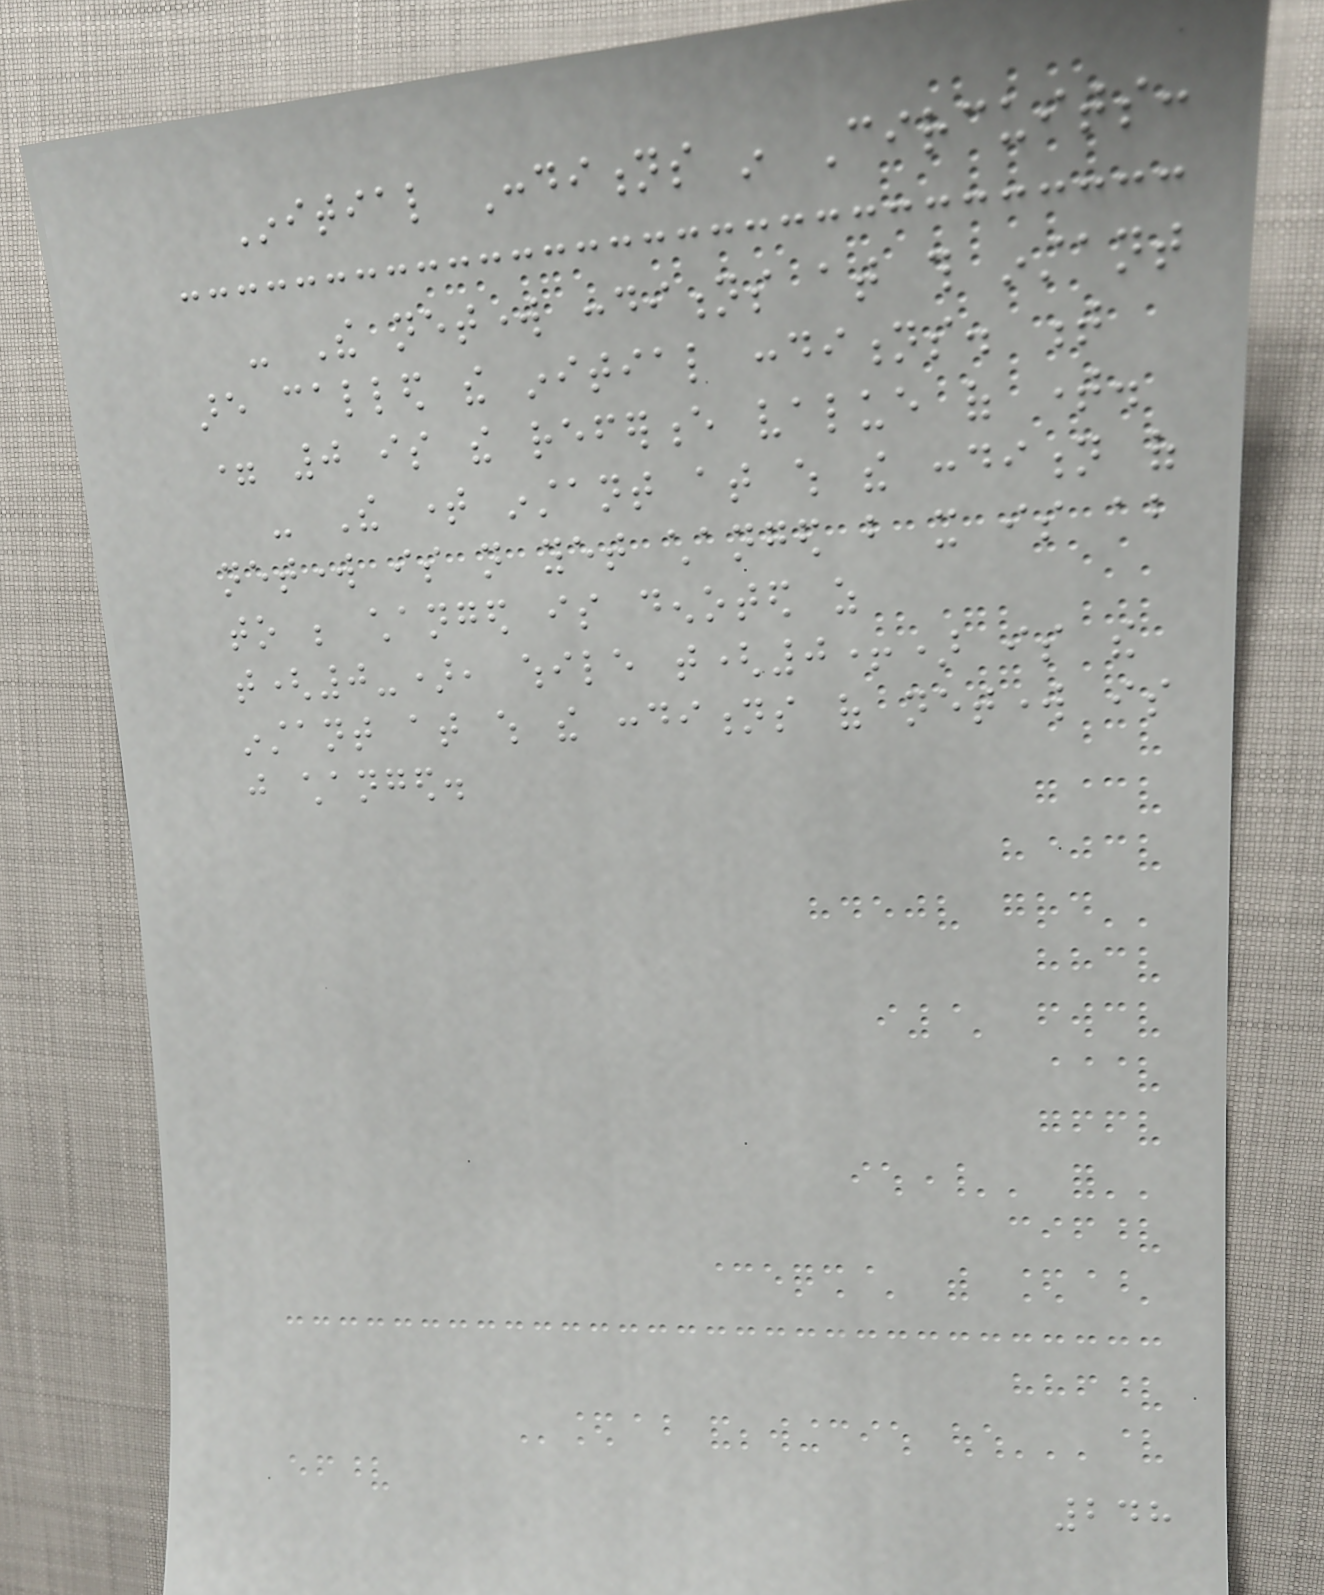Initial Conditions in Circuits:
- The network conditions at this instant
are called the initial conditions. t
= 0 is the reference value of time.
- The time instant at which the condition of
network is not yet changed but it is about
to be changed is denoted as
t(0-), while t(0+) is the
instant at which the conditions of network is
just changed.
248
